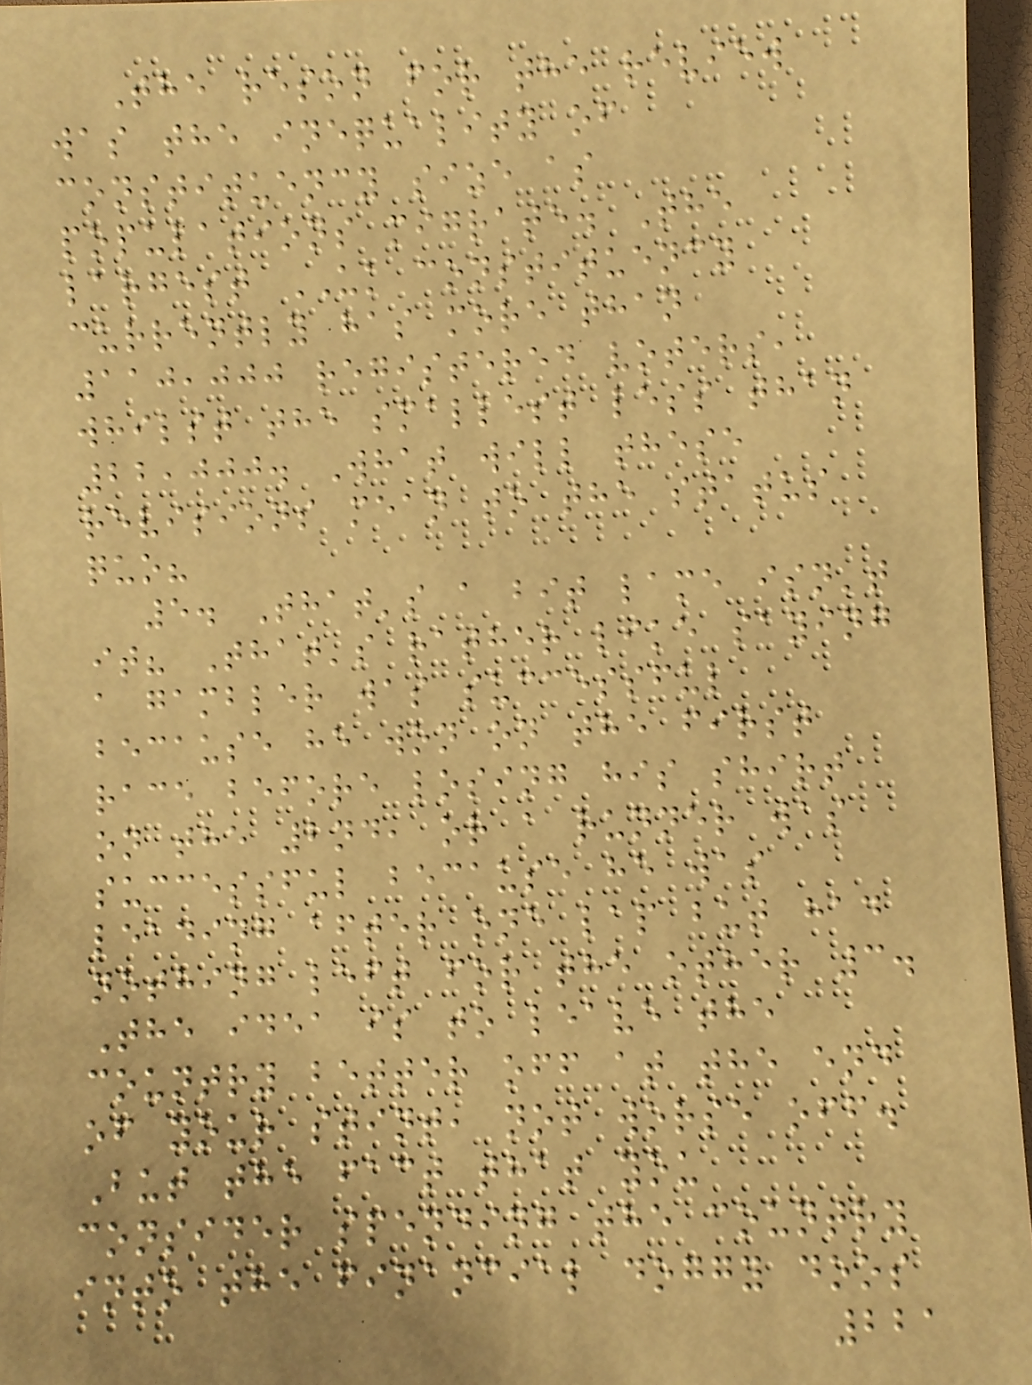The reson for the review
was the inequality of
constituency size as
populations migrate. The
largest UK constituency
currently has more than
110,000 registered voters,
whilst the smallest less than
22,000. What will these
revisions mean to the status
quo?
5. That's a bit lame isn't
it? That's rather like saying
a gambler was successful
because he won on the first
race before losing his shirt
on the 2nd, or a runner was
successful because he was
leading after one lap but had
nothing left for the other 3.
The idea is to leave the
country better off at the end
of your stint, not worse off.
But the fact that you
consider spending the country
into the financial doggy doos
221
